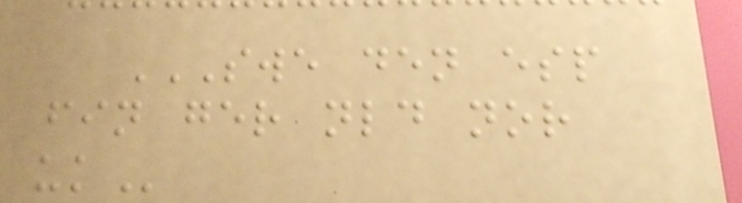SWE DEN ESP
FIN GER NLD NOR
UK
